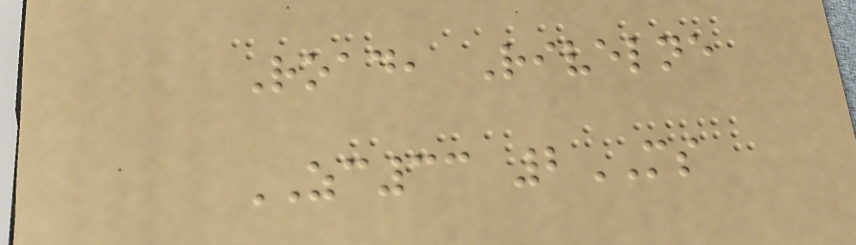Road, Rivelne
ZC33 2MS
